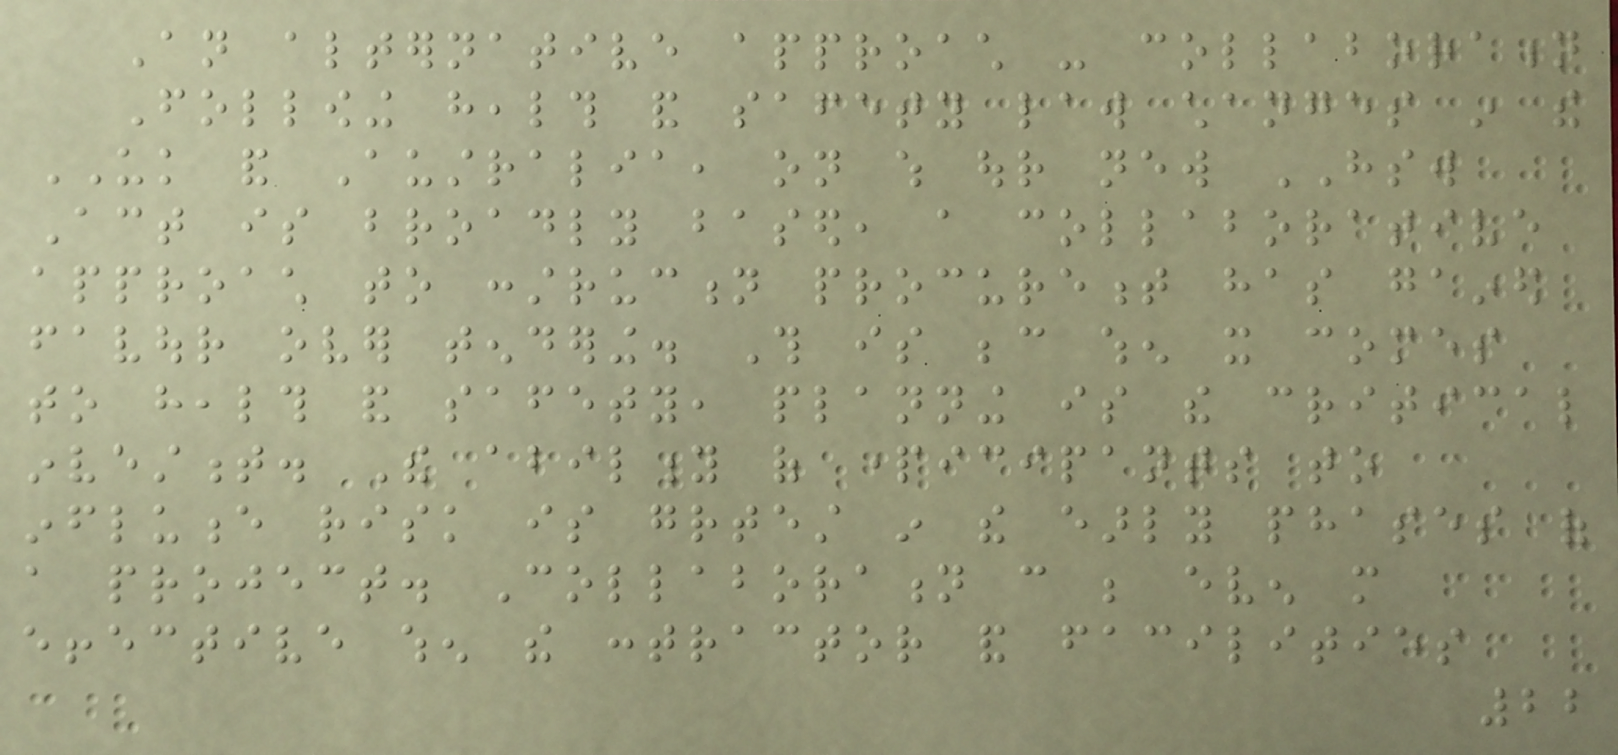An alternative approach - collaboration
Following health and safety law changes in the
UK and Australia, on which our new HSW
Act is broadly based, a collaborative
approach to construction procurement has gained
favour over tendering. This is because when it comes
to health and safety, planning is the critical
investment. The ability of participants to
influence risk is greatest in the early phases of
a project. Collaboration can be even more
effective when the contractor and facilities
22
